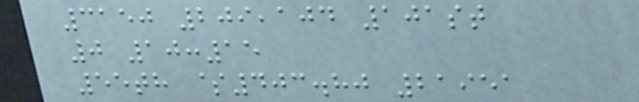3150 209,104 101st
0 10:15
55th $403.80 21951
